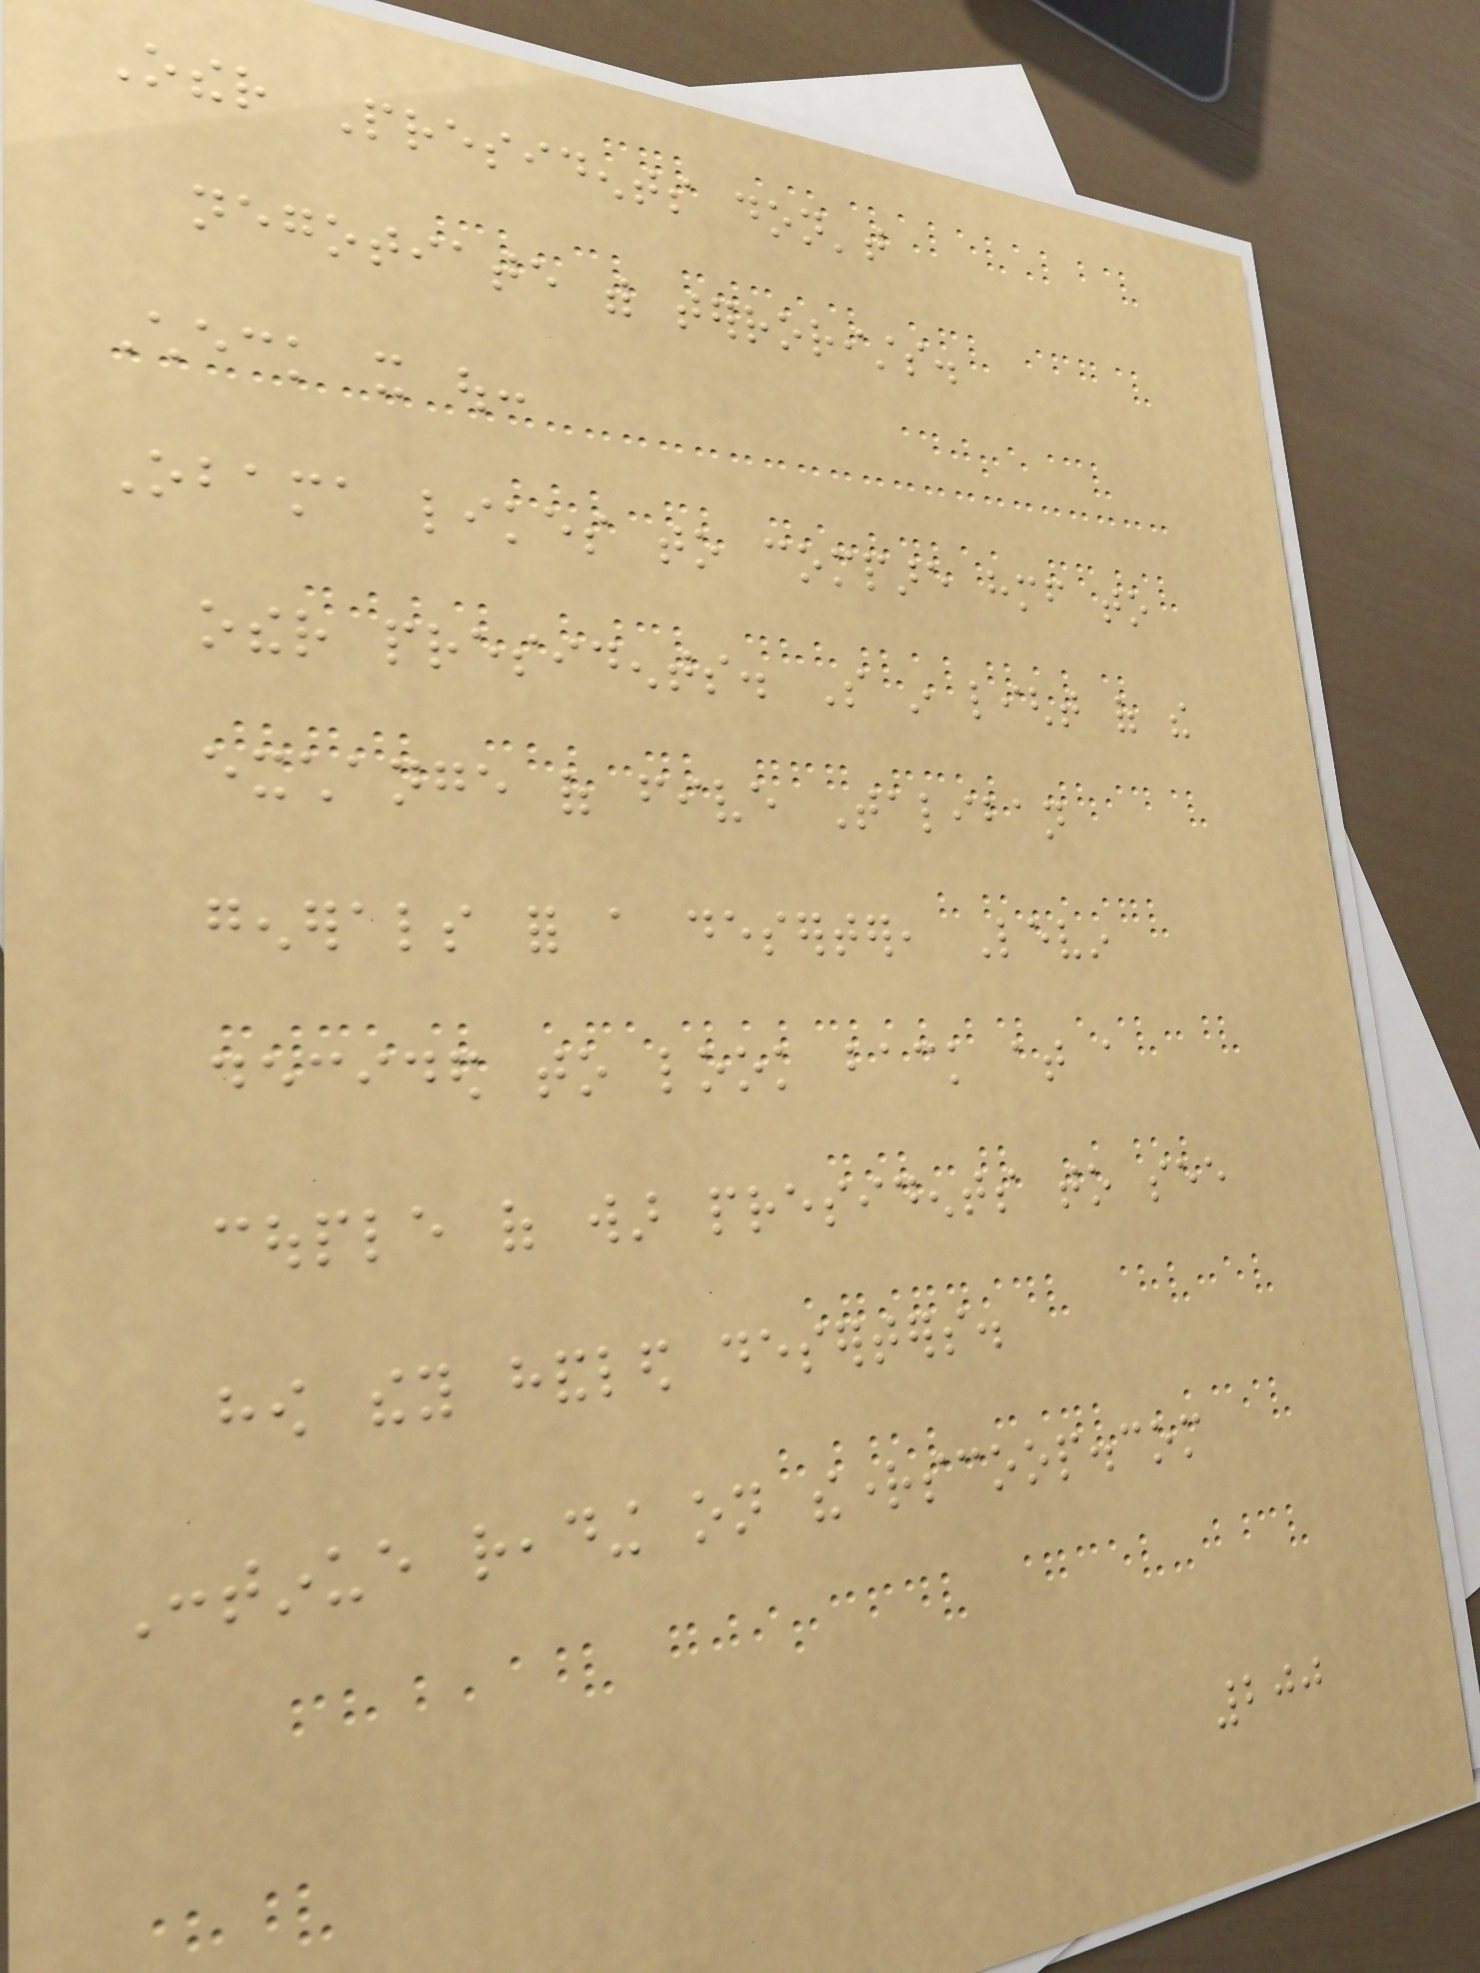Other Presidents don't
negotiate with terrorists.
Check it out:
Obama likes to compare himself to
other presidents. So in light of the
exchange of five Taliban
generals for a deserter, Levin
decided to look back at a
couple of war presidents to see
how they handled deserters.
Continue reading on therightscoop.com
200
